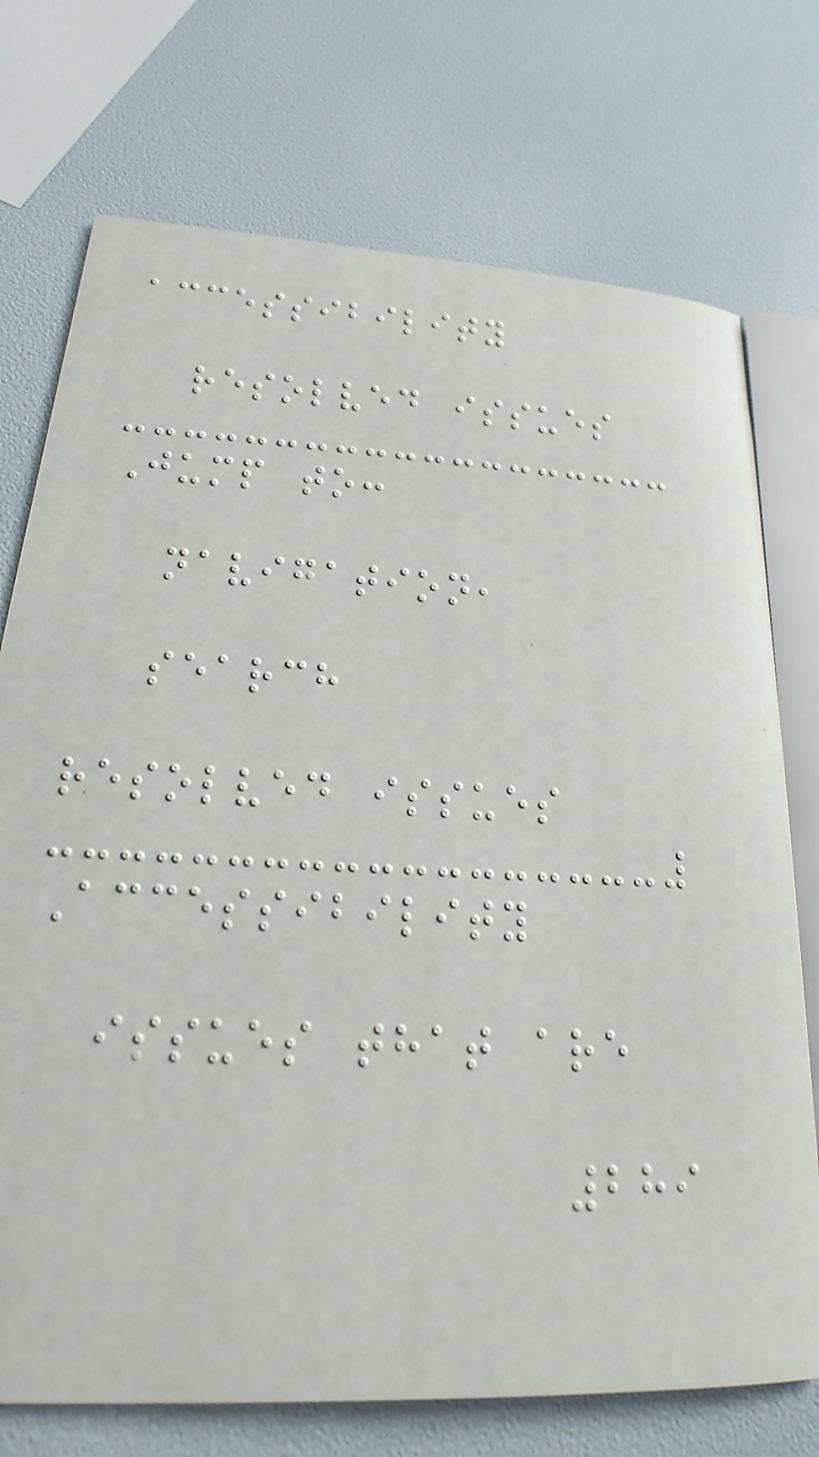accessibility
resolved issues
Jump to:
navigation,
search
resolved issues
Accessibility
issues that are
289
